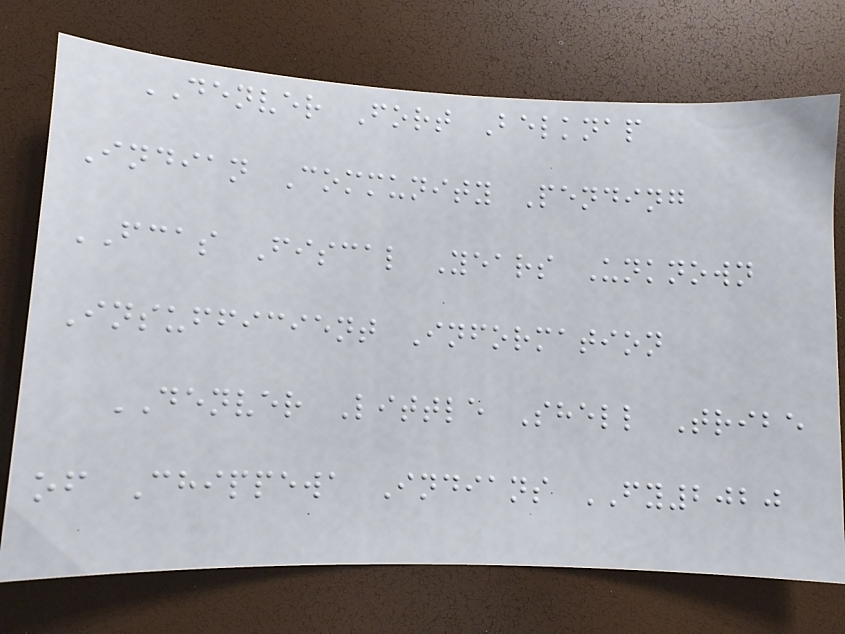DENVER Fort Belknap
Indian Community Pending
FCAS Fiscal Years Unknown
Insufficient Information
DENVER Little Shell Tribe
of Chippewa Indians FY2020
